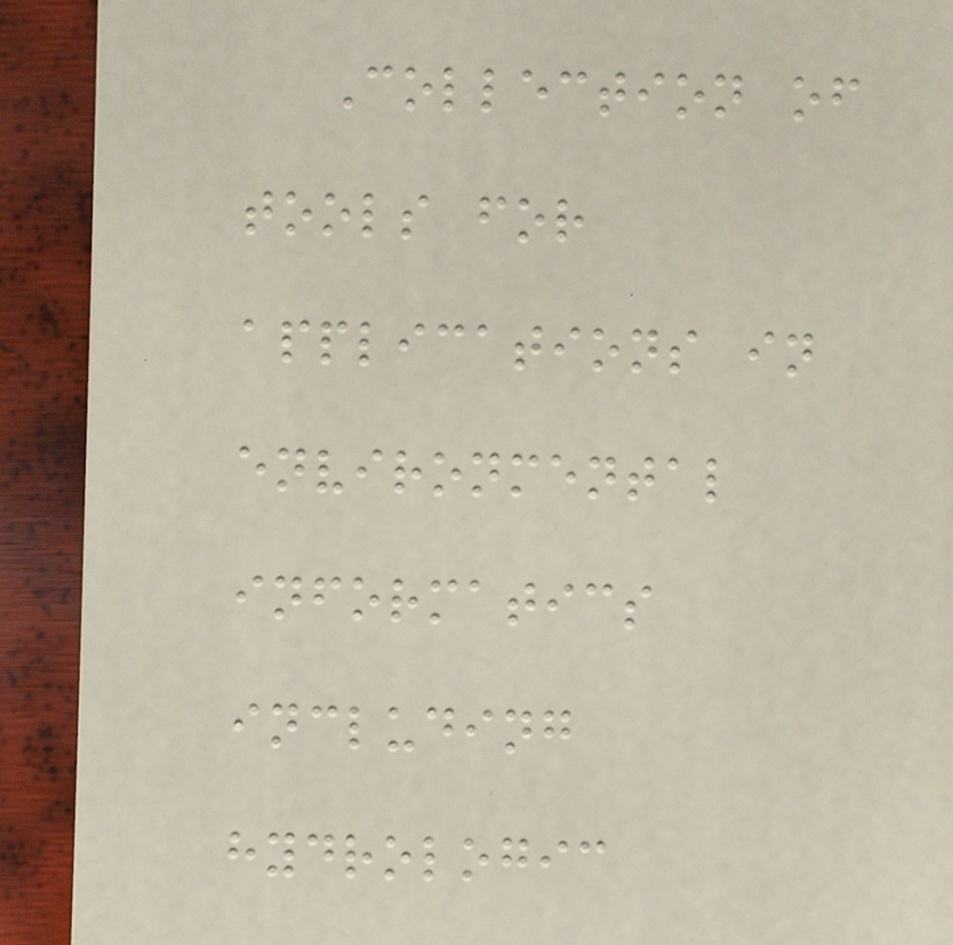Collection of
tools for
applications in
environmental
informatics
including
hydrologic
